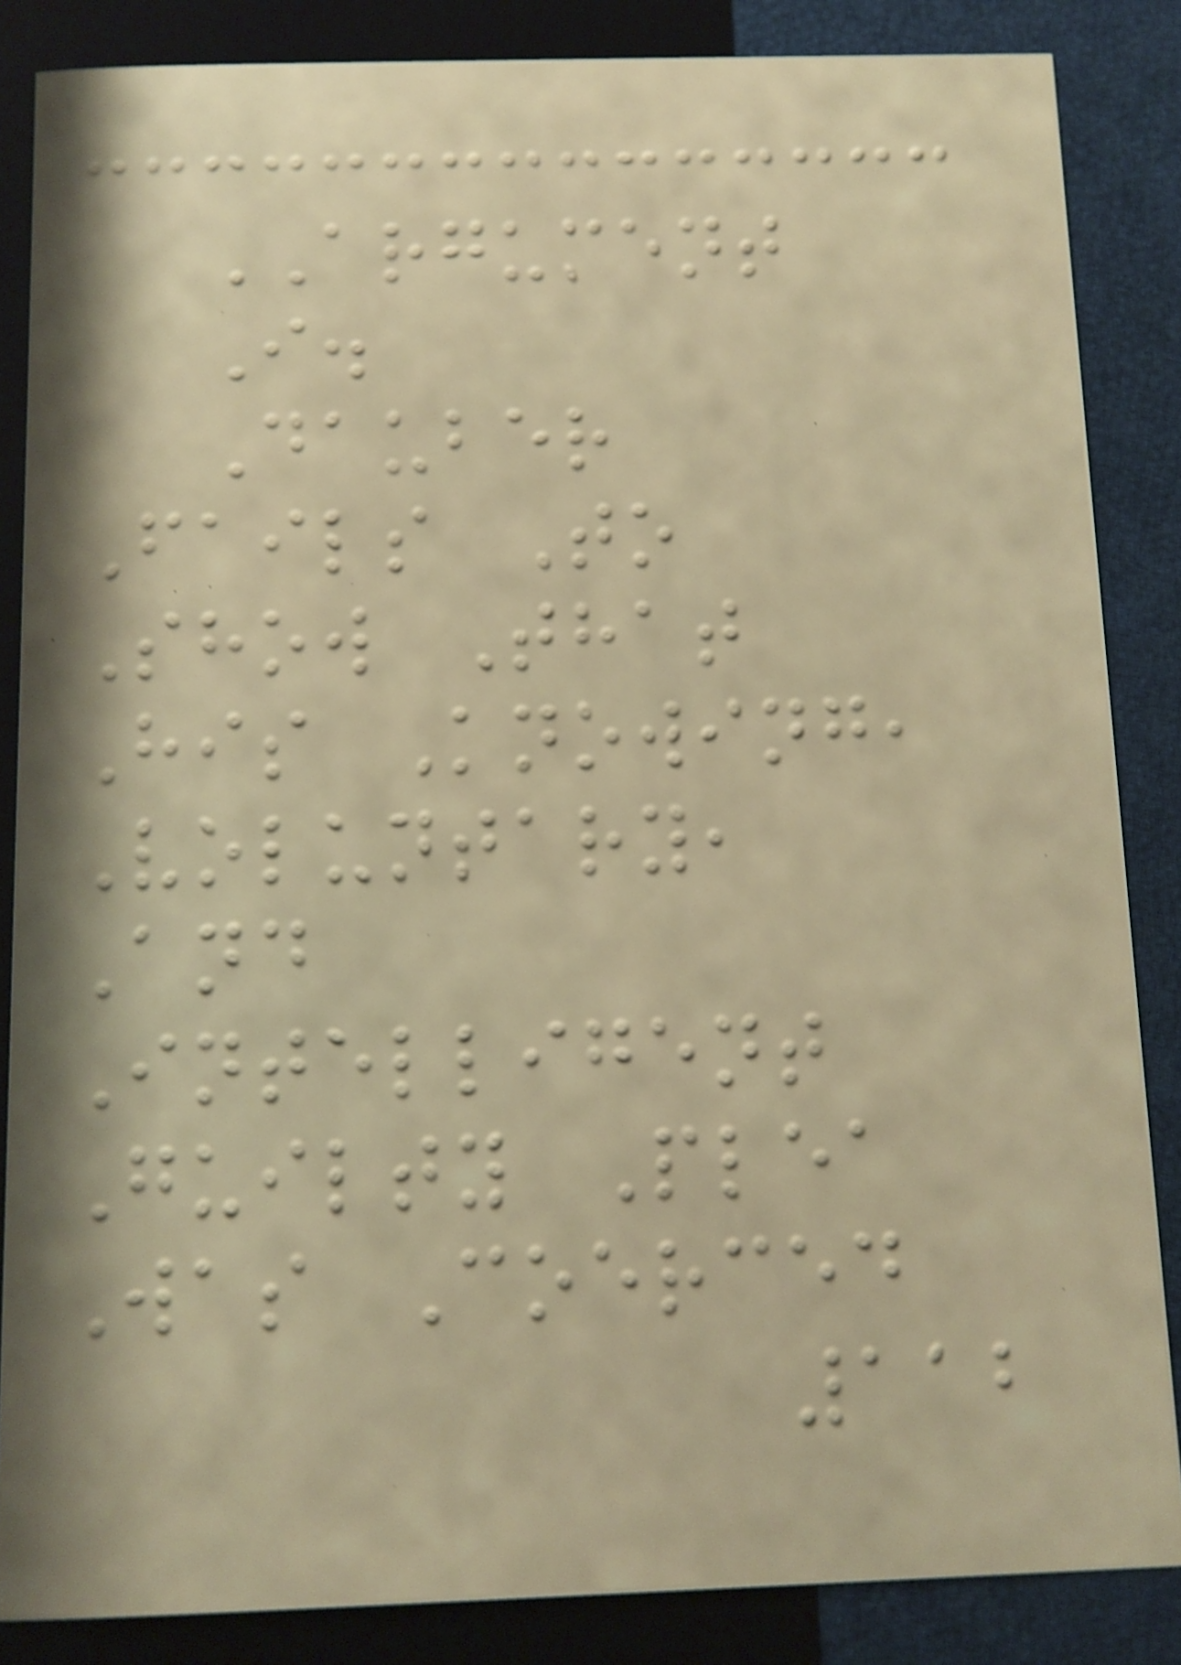ARGUMENT
I.
Dauber
Fails To
Show That
His Knowing,
Voluntary,
And
Intelligent
Guilty Plea
Was Coerced
112
